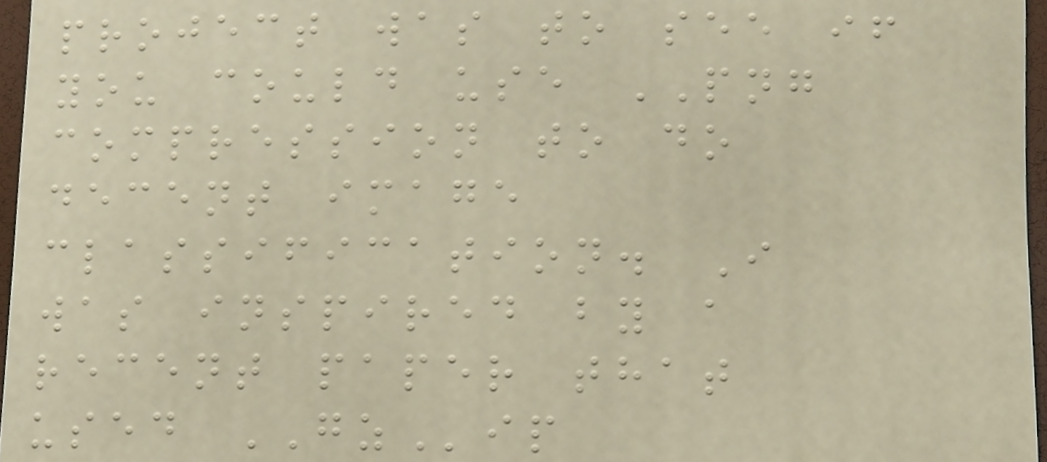project was to see if
you could use PNG
compression to do
decent image
classification. I
was inspired by a
recent paper that
used GZip
